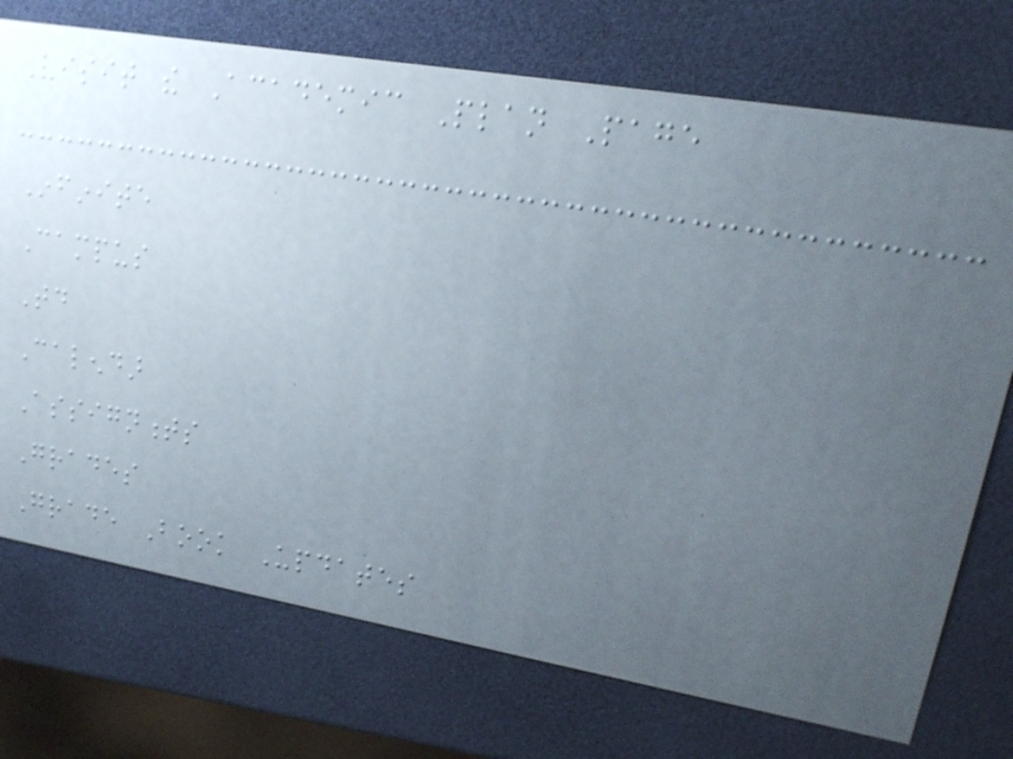Visit the Academic Plan Page
Infinite
Campus
Today
Calendar
Assignments
Grades
Grade Book Updates
